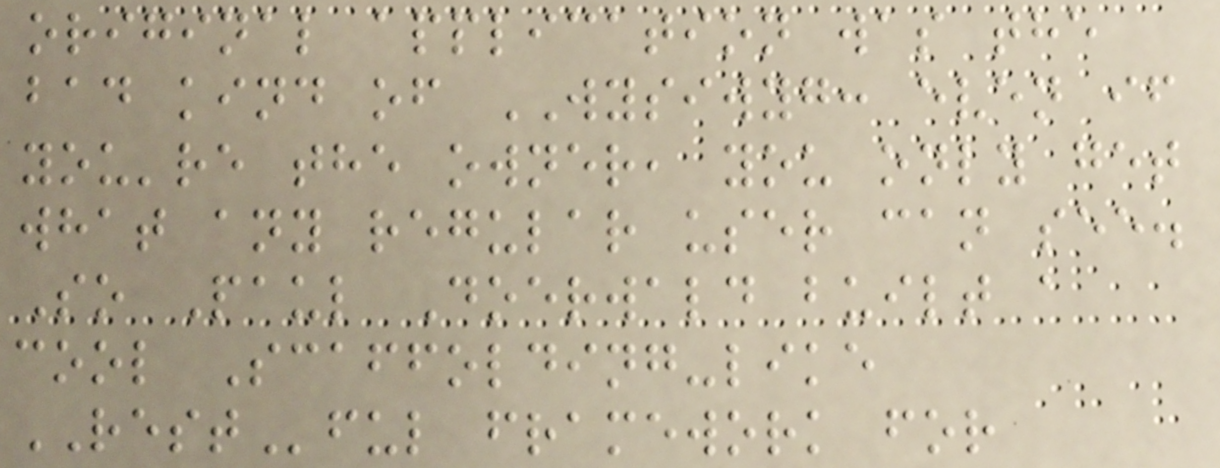original application was the
bad kind of WYSIWYG: even if
you're the owner, you only get
what any regular user can see.
So Paul Doerwald built a
cool Scaffolding-like
RESTful framework for
